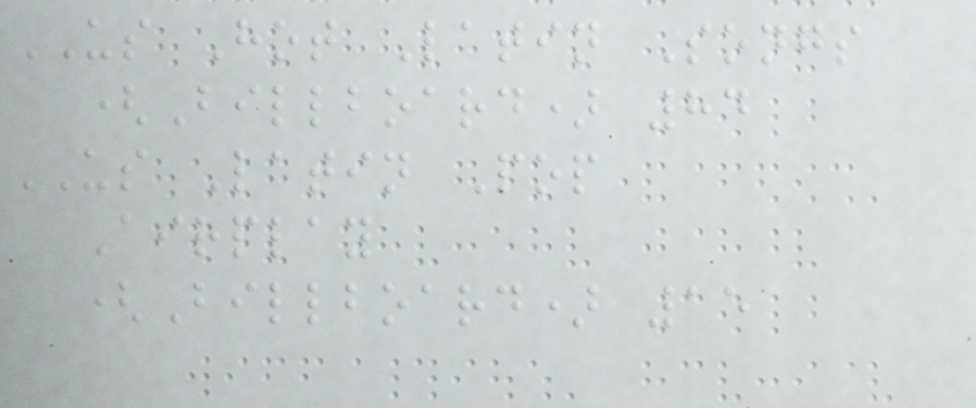US Hot Latin Songs
(Billboard) 84
US Latin Pop
Airplay
(Billboard) 15
